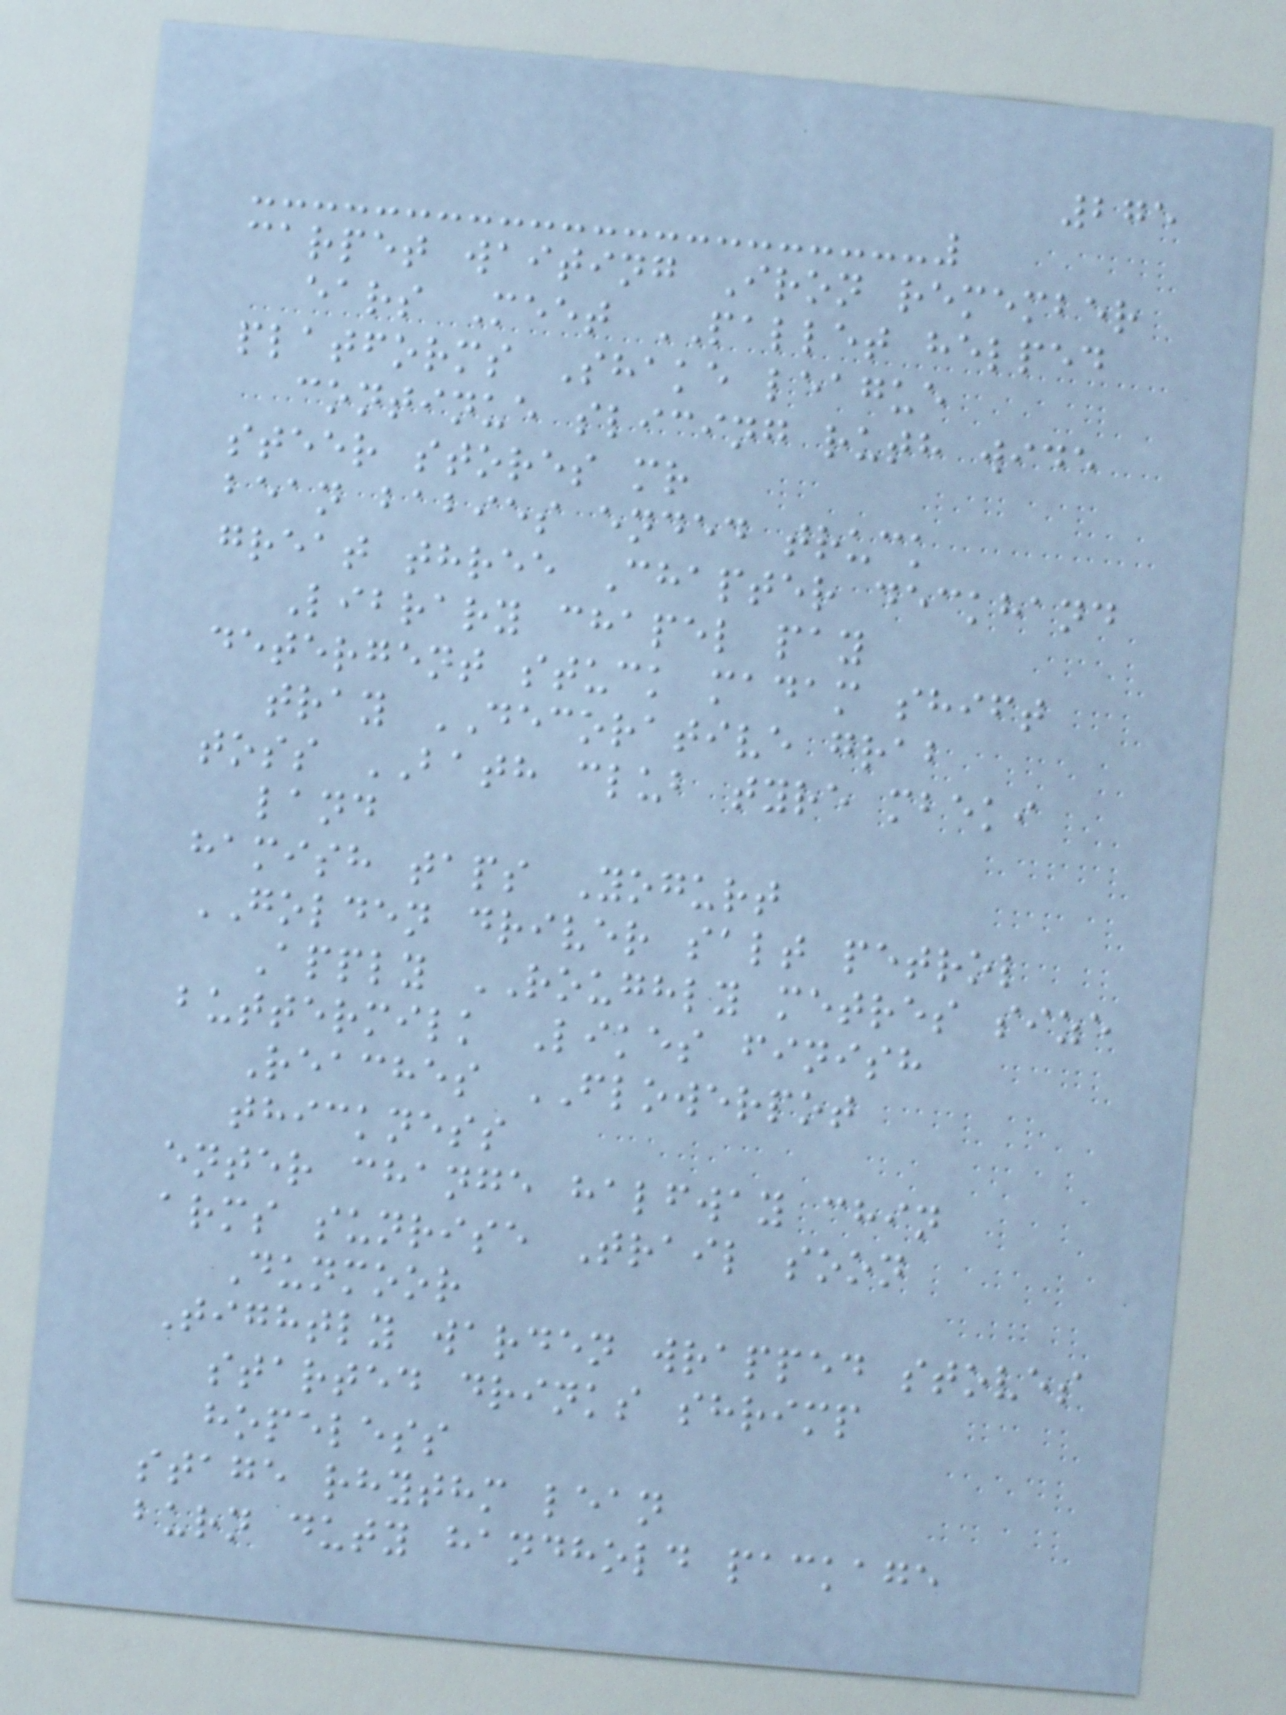275
carpet waiting Iron remember
ears Meet PALLET helped
platforms Shake league
continue slicing ruth wide
steer stores mr
bean babies ended truck
great three Chapter deckhand
Library chapel pay
detergent stuck madam shift
tray DECORATIVE grab
toss BATH club tyre mbeki
land
hamish taps Yogurt
GOLDEN driver salt petrol
Apply ROUGHLY metres size
buttermilk Likes finish
Reaches FLOWERPOT
thickness
enter change halfway chin
arms sunrise Trail soon
Dunmoor
Tightly warden wrapped stoves
started drinks shrimp
hopeless
stage rhythm lean
burn duty handhold package
